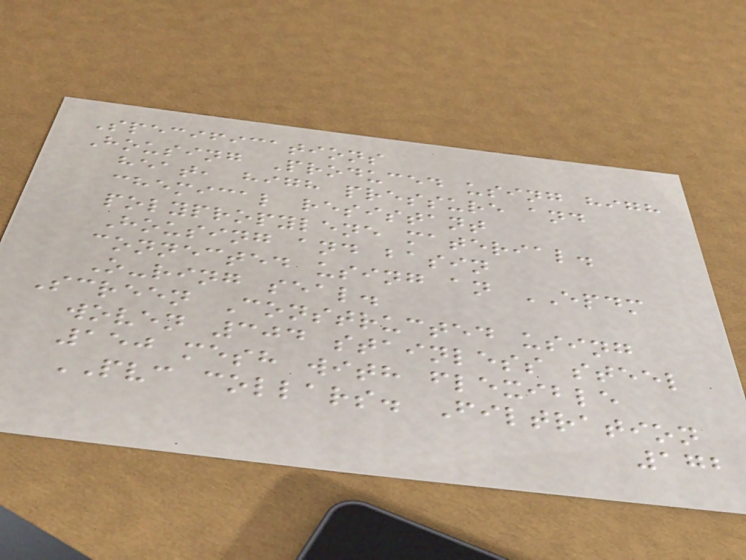Specifications
Housing Produced using high
heat, high pressure and
chemical resistant
polypropylene material.
Housing and basin
connected using an EPDM
O-ring seal.
Screen Constructed using
woven 304 stainless steel
150 mesh with flexible
PVC collars. Filtration
172
